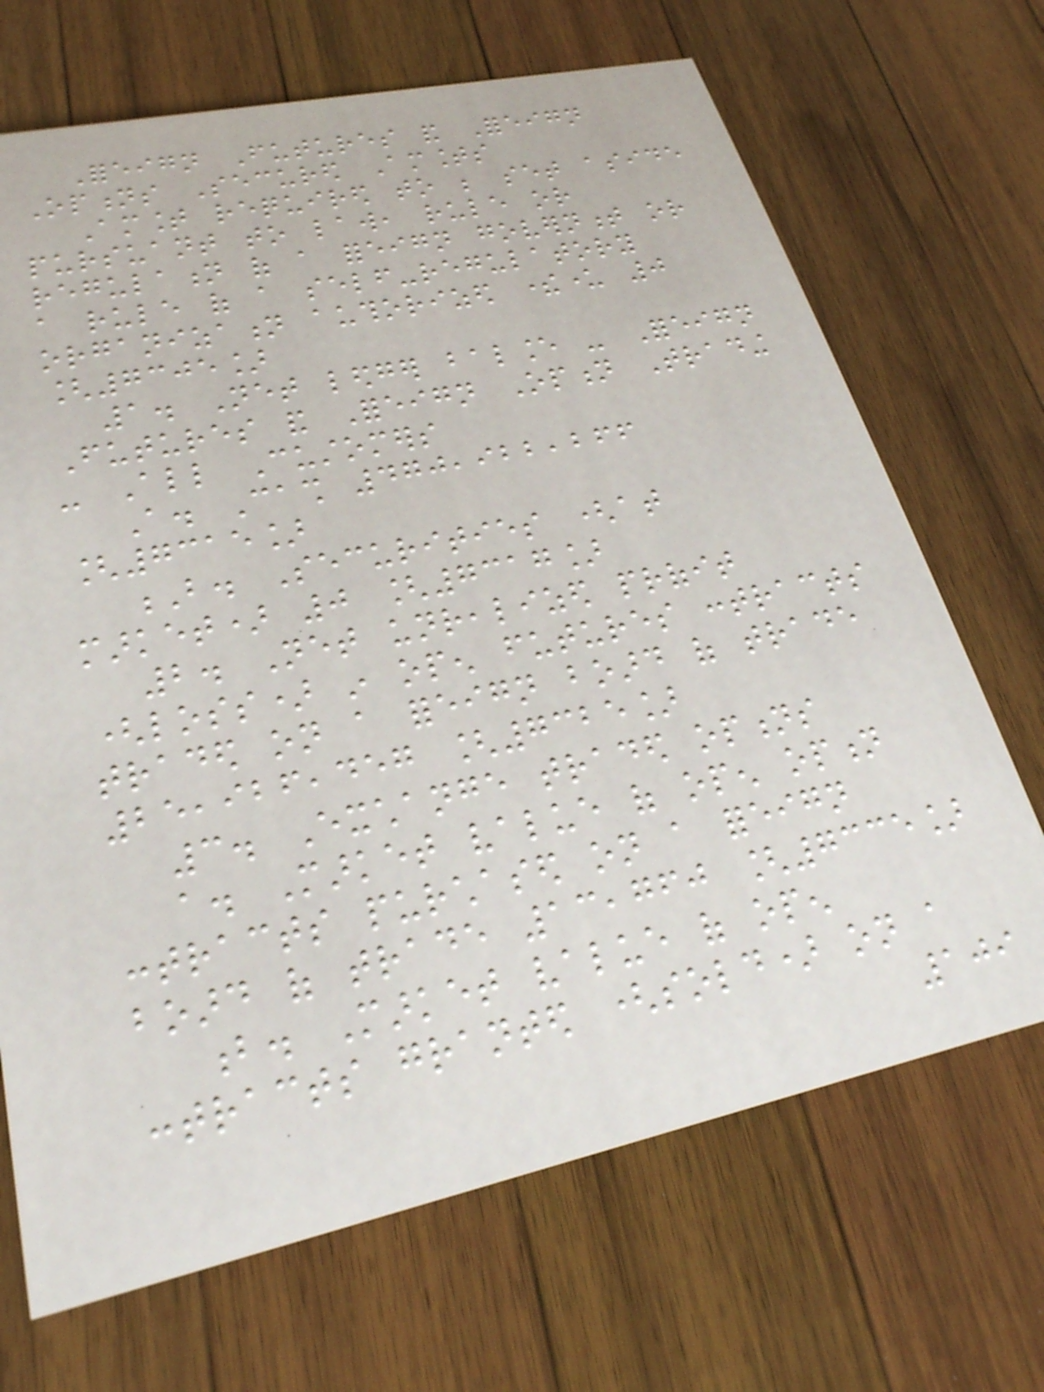Foreign Futures and Foreign
Options Secured Amounts
Amount required to be set aside
pursuant to law, rule or
regulation of a foreign government or
a rule of a self-regulatory
organization authorized thereunder 0
[7305]
1. Net ledger balance - Foreign
Futures and Foreign Option Trading
- All Customers
A. Cash 470,922,266
[7315]
B. Securities (at
market) 0 [7317]
2. Net unrealized profit
(loss) in open futures contracts
traded on a foreign board of trade
25,926,457 [7325]
3. Exchange traded options
a. Market value of open option
contracts purchased on a foreign
board of trade 13,760 [7335]
b. Market value of open
contracts granted (sold) on a
109
